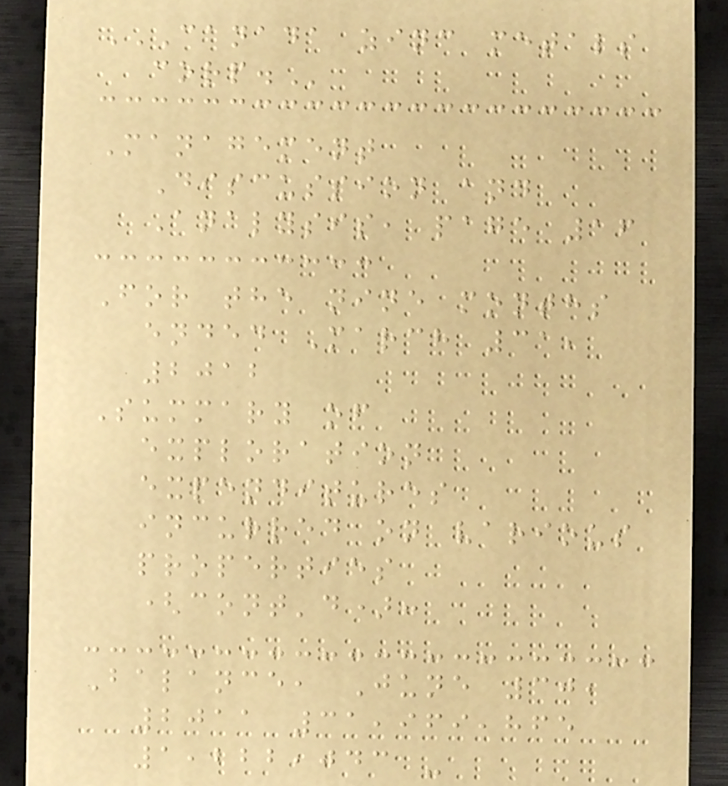CANADA ZINC METALS
CORP.
Management
Discussion and
Analysis, page 16
For the nine months
ended March 31,
2012
Summary of
exploration
expenditures
incurred on various
properties
(cont'd):
Balance, June 30,
2011 31,969,865
1,222,043 -
